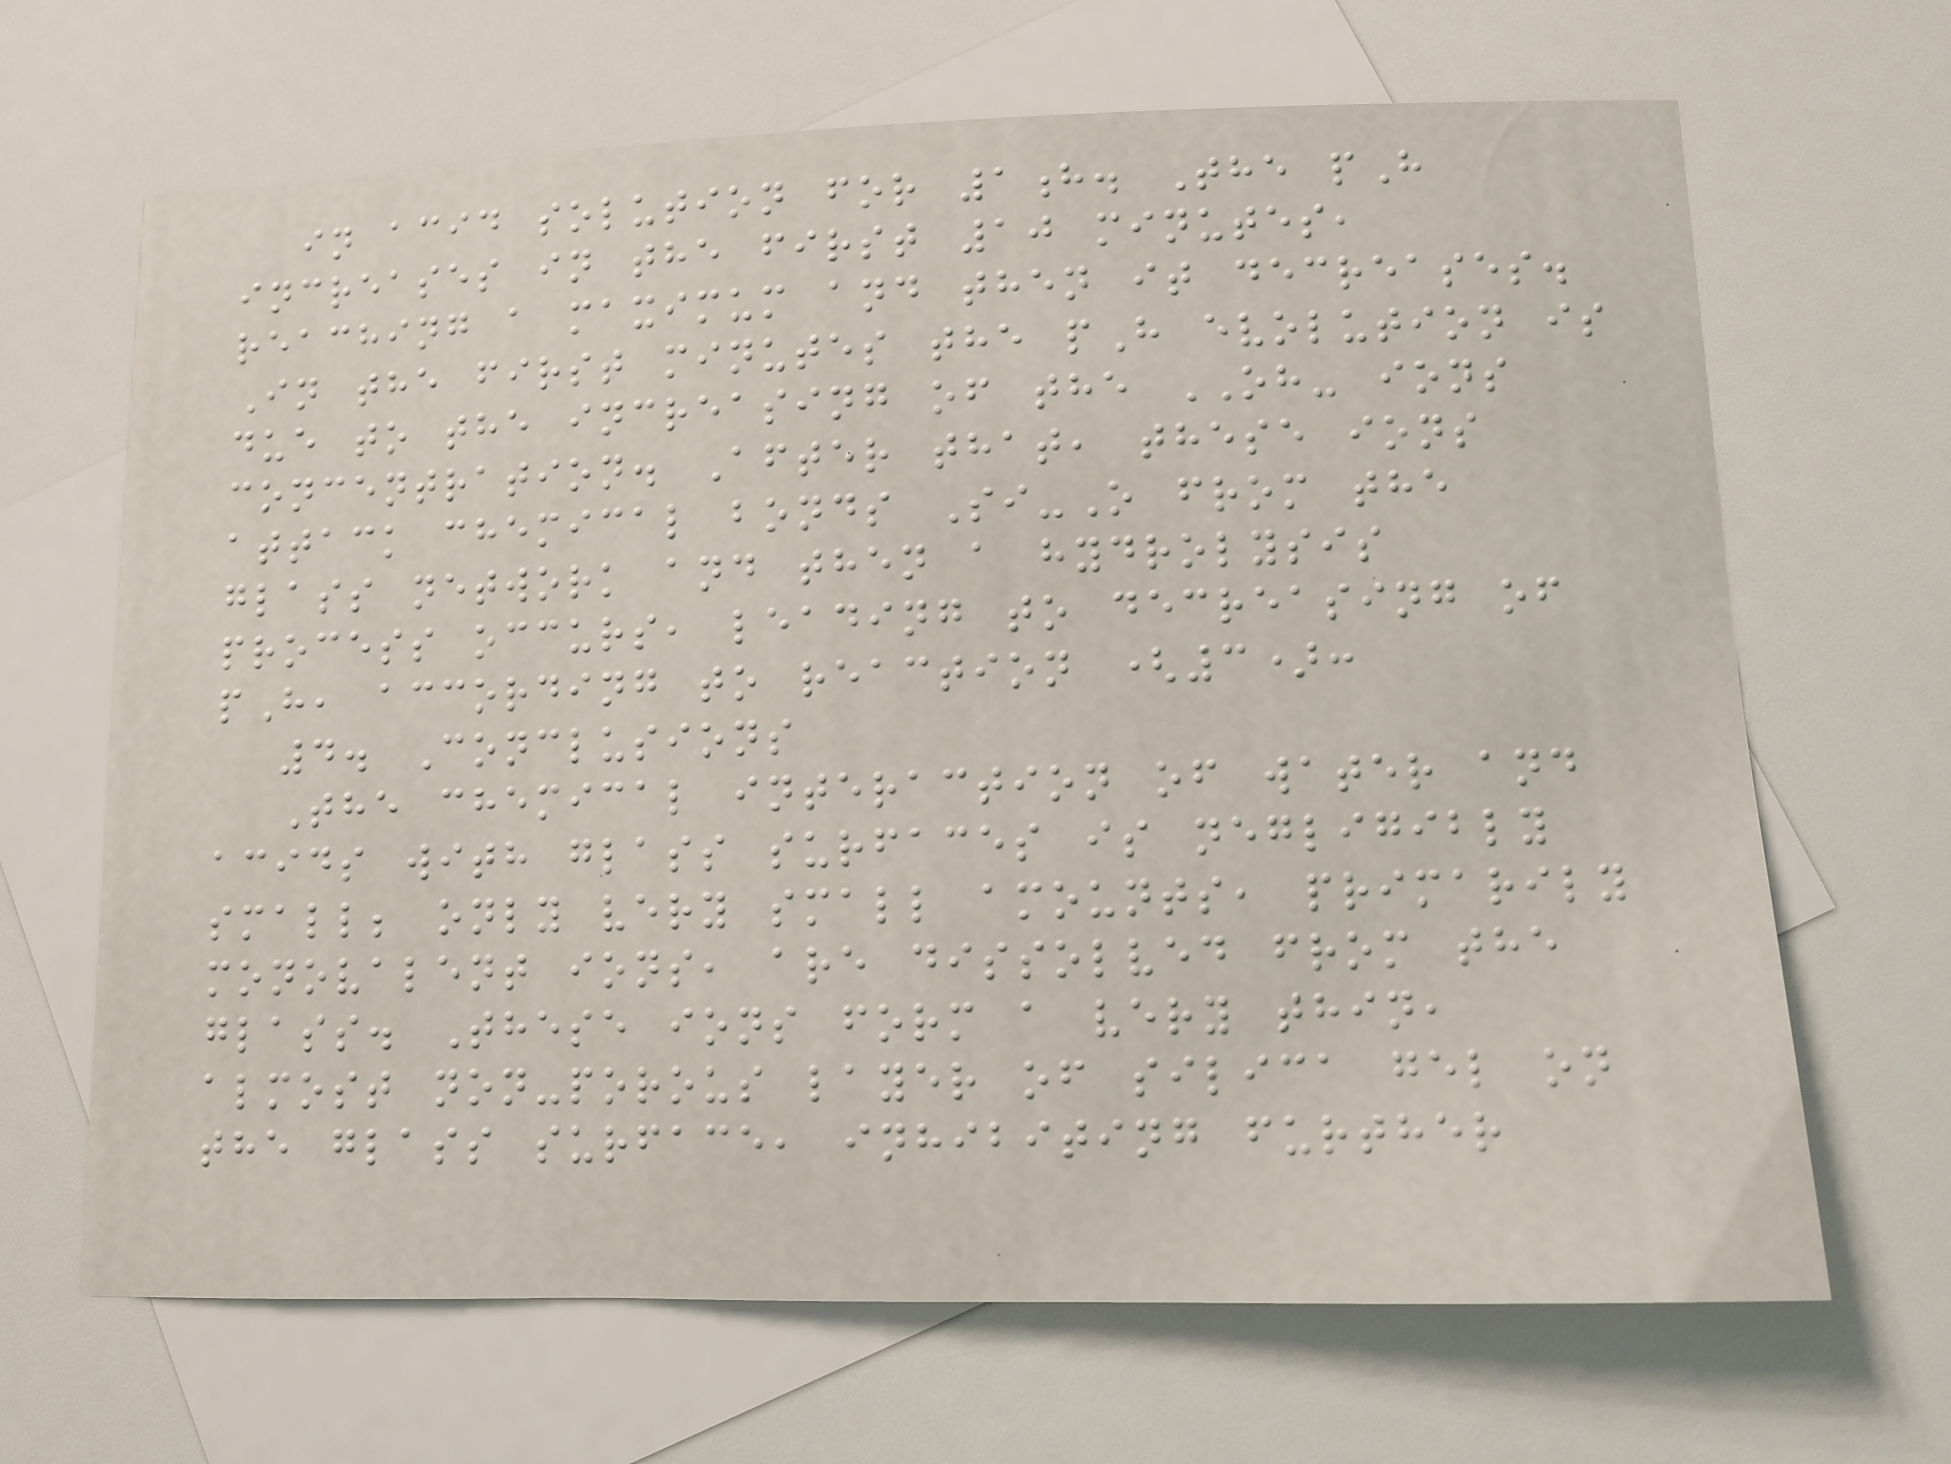in acid solution for 1h. The pH
increases in the first 10 minutes,
reaching a maximum and then it decreases.
In the first minutes the pH evolution is
due to the increasing of the OH- ions
concentration. After that, these ions
attack chemical bonds Si-O from the
glass network and then a hydrolysis
process occurs, leading to decreasing of
pH, according to reaction (3):
4. Conclusions
The chemical interaction of water and
acids with glass surfaces is negligibly
small; only very small amounts, primarily
monovalent ions, are dissolved from the
glass. These ions form a very thin,
almost non-porous layer of silica gel on
the glass surface, inhibiting further
